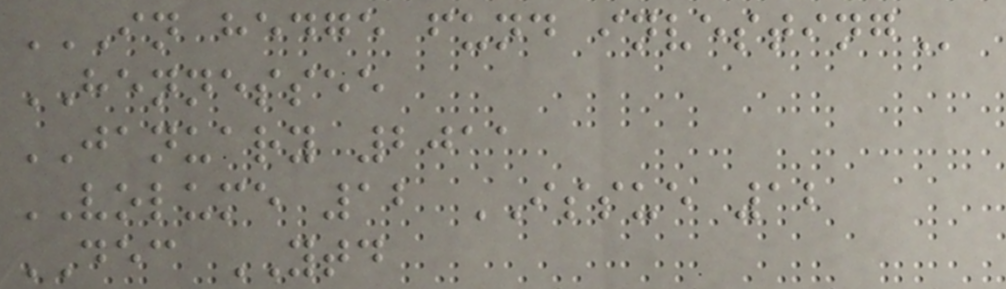IN HEDGE FUND INVESTING
HENNESSEE
JANUARY 2011
VOLUME 12 ISSUE 12
DEC YTD
